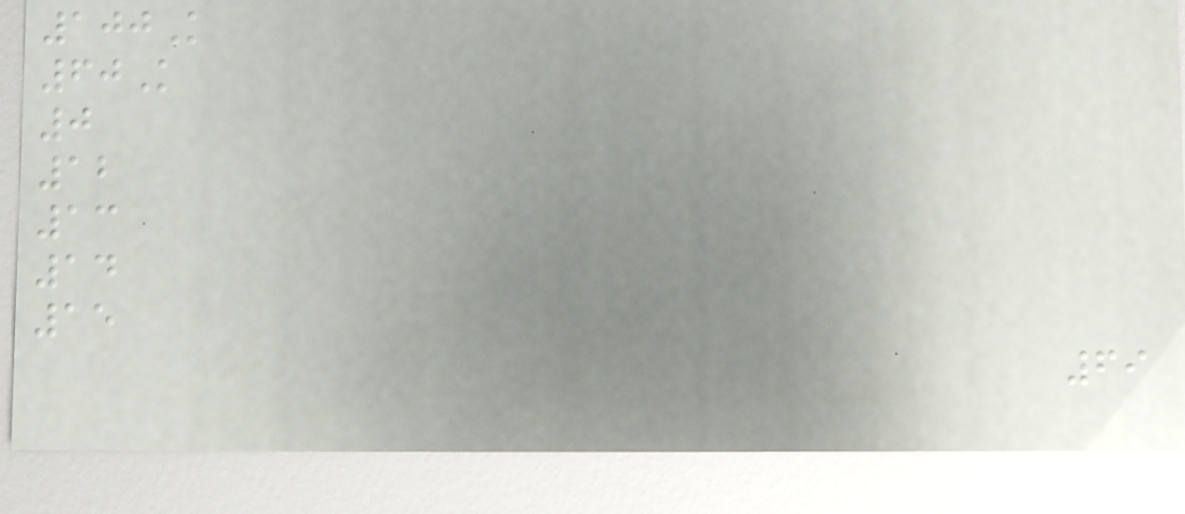100K
60K
0
12
13
14
15
69
